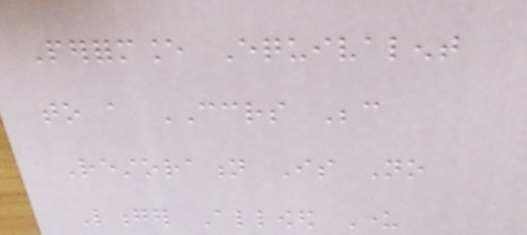Performance Equivalent
to a CCRS Because
Restoration Is No
Longer Allowed Under
